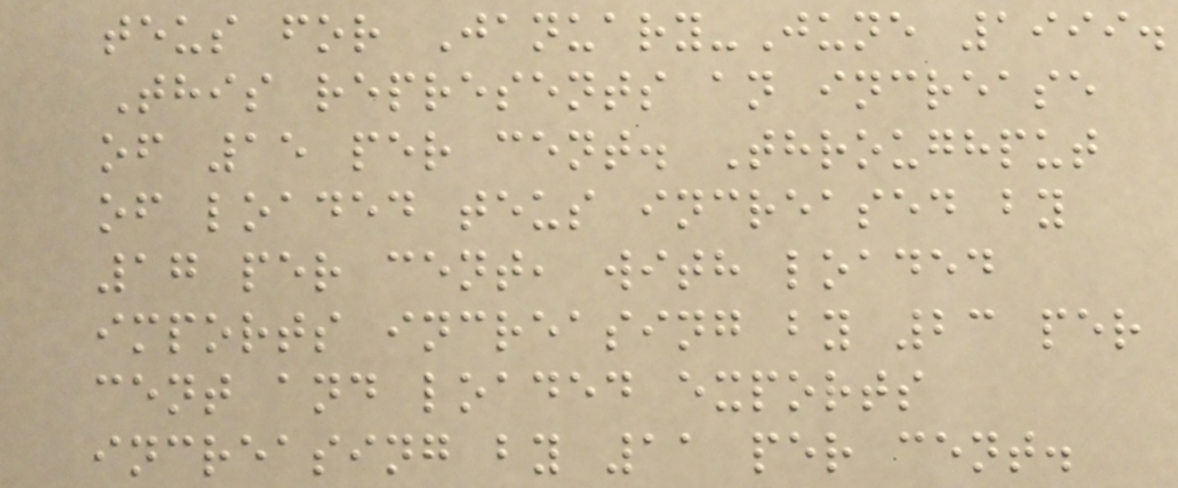teus for January-June 1999.
This represents an increase
of 15 per cent. Throughput
of loaded teus increased by
17 per cent, with loaded
imports increasing by 23 per
cent and loaded exports
increasing by 11 per cent.
